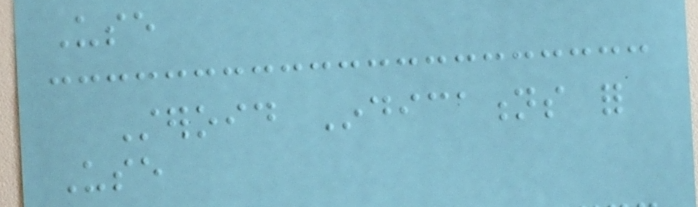Use
Steroid Indications for
Use
